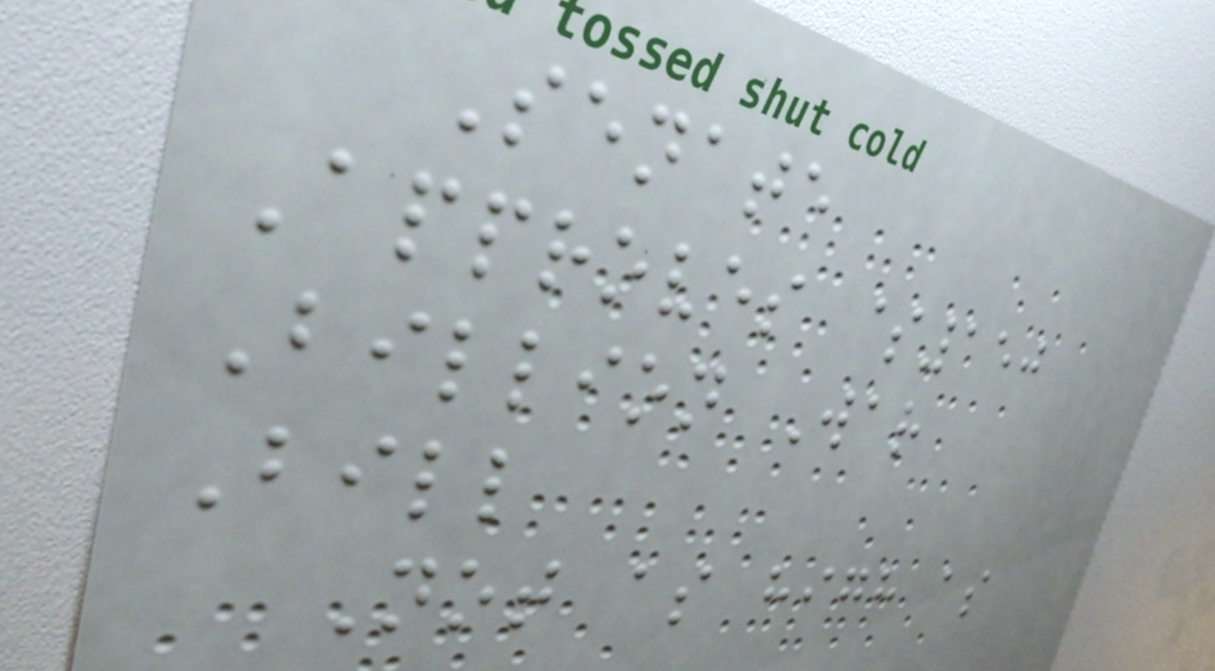Senate
Approves $150
Billion War
Bill
Not as high as
